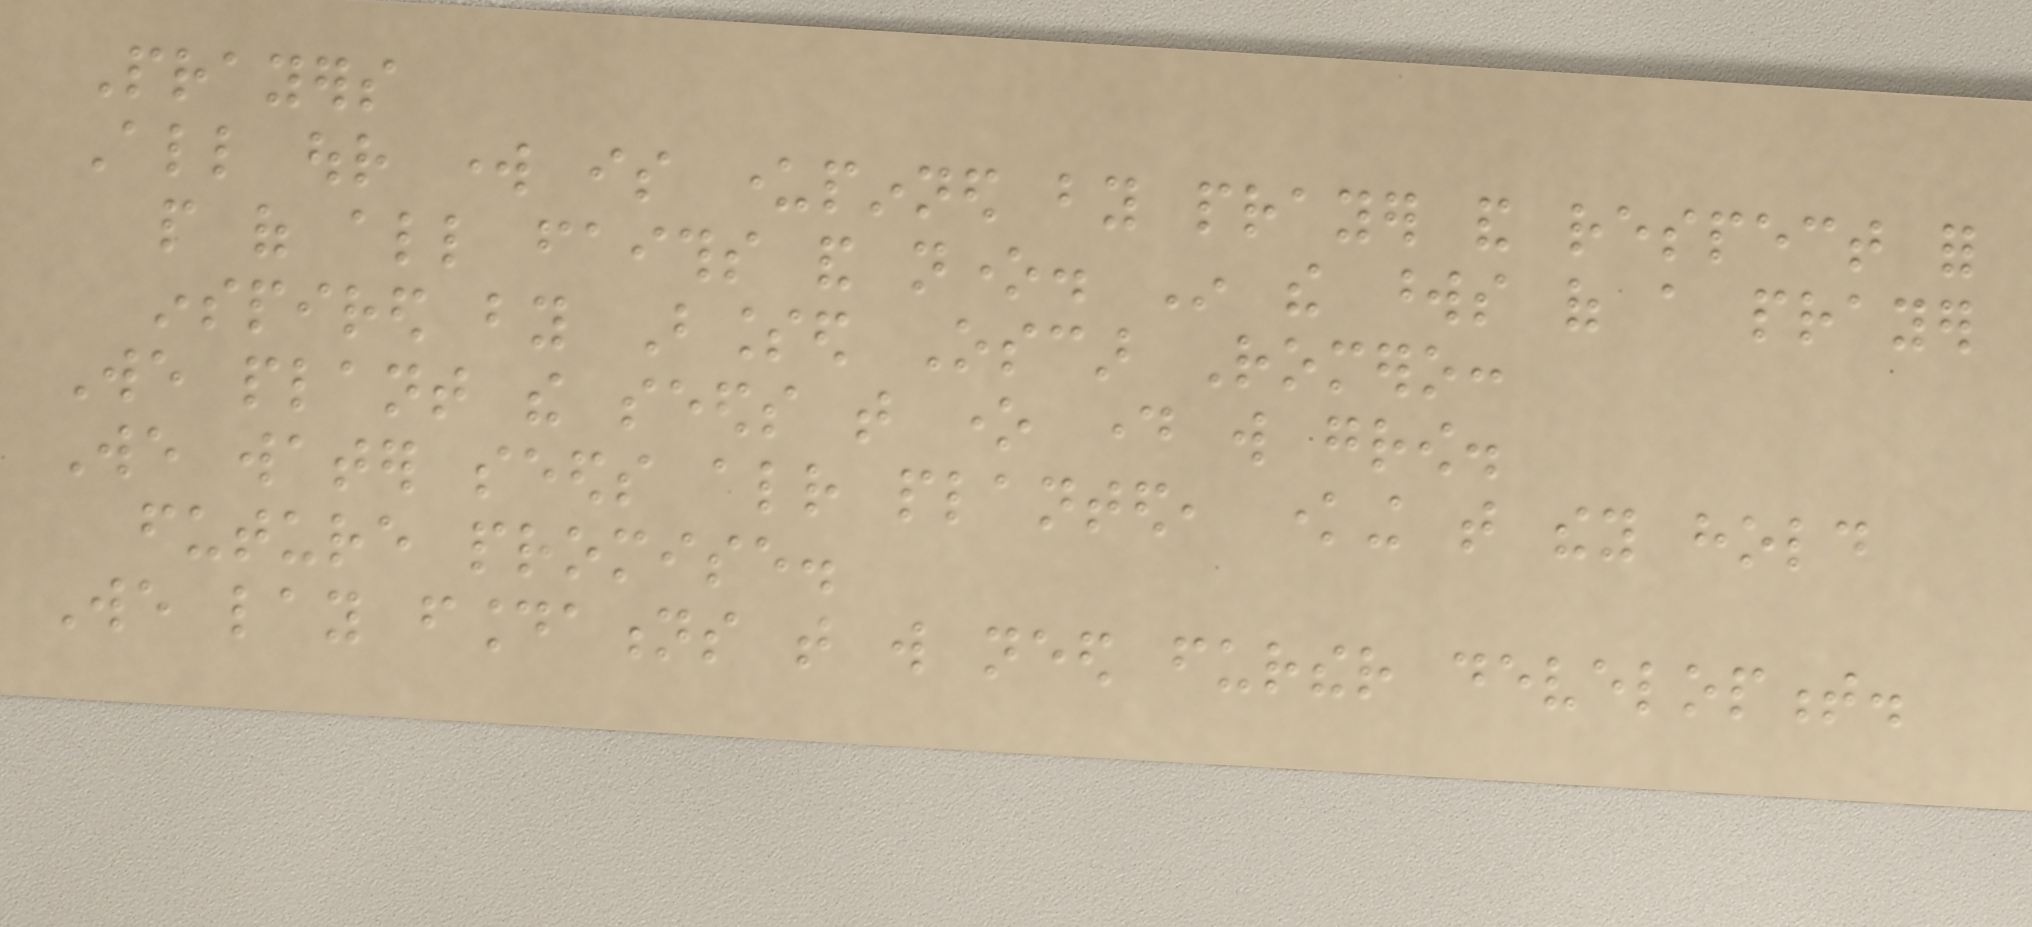Prayers
All our work is underpinned by prayer and respect for
people of all faiths and none. In the words of a prayer
inspired by Blessed Oscar Romero:
We plant the seeds that one day will grow.
We water seeds already planted, knowing that they hold
future promise.
We lay foundations that will need further development.
